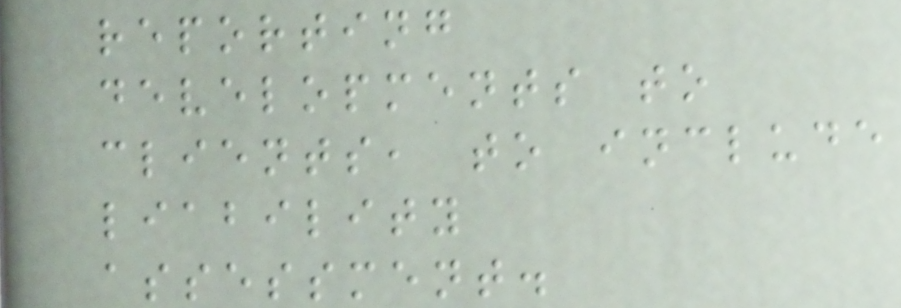reporting
developments to
clients, to include
liability
assessment.
